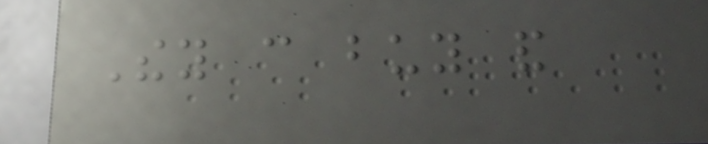They can buy and
